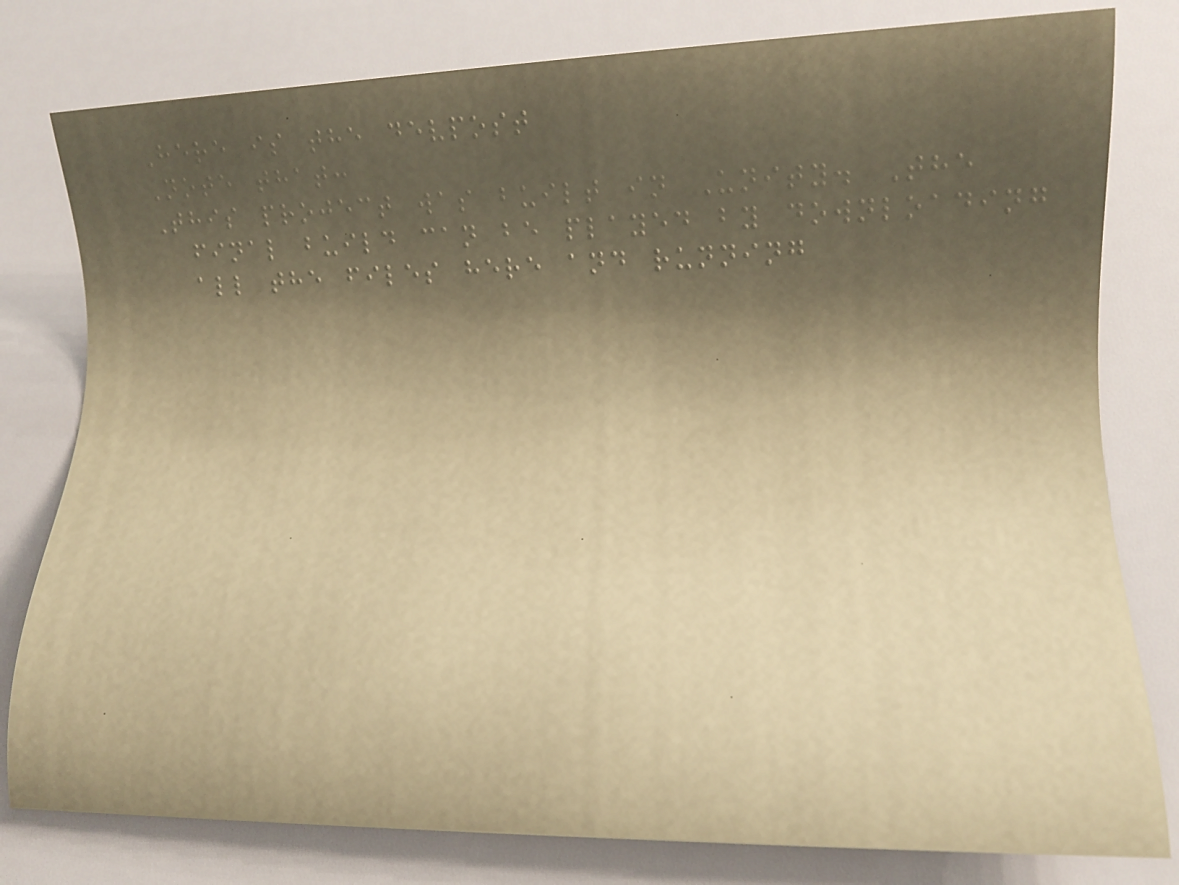Here is the devpost
Note that:
This project was built in Unity. The
final build can be played by downloading
all the files here and running
